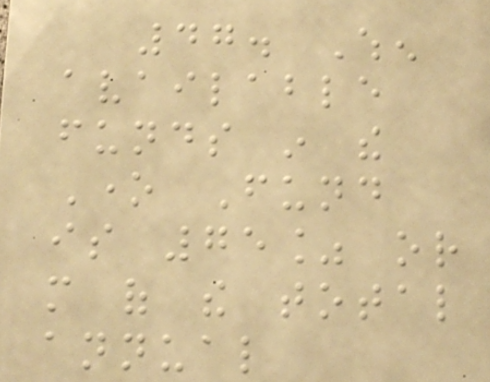47. When
available
funds in the
One Fund
is 75% or
more of the total
annual
